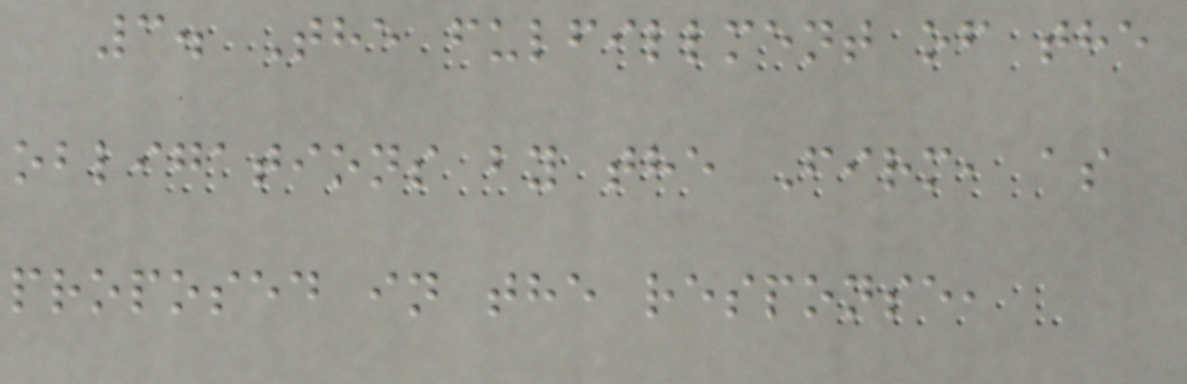3. The fulfillment of the
obligations by the Firm, as
proposed in the response,
